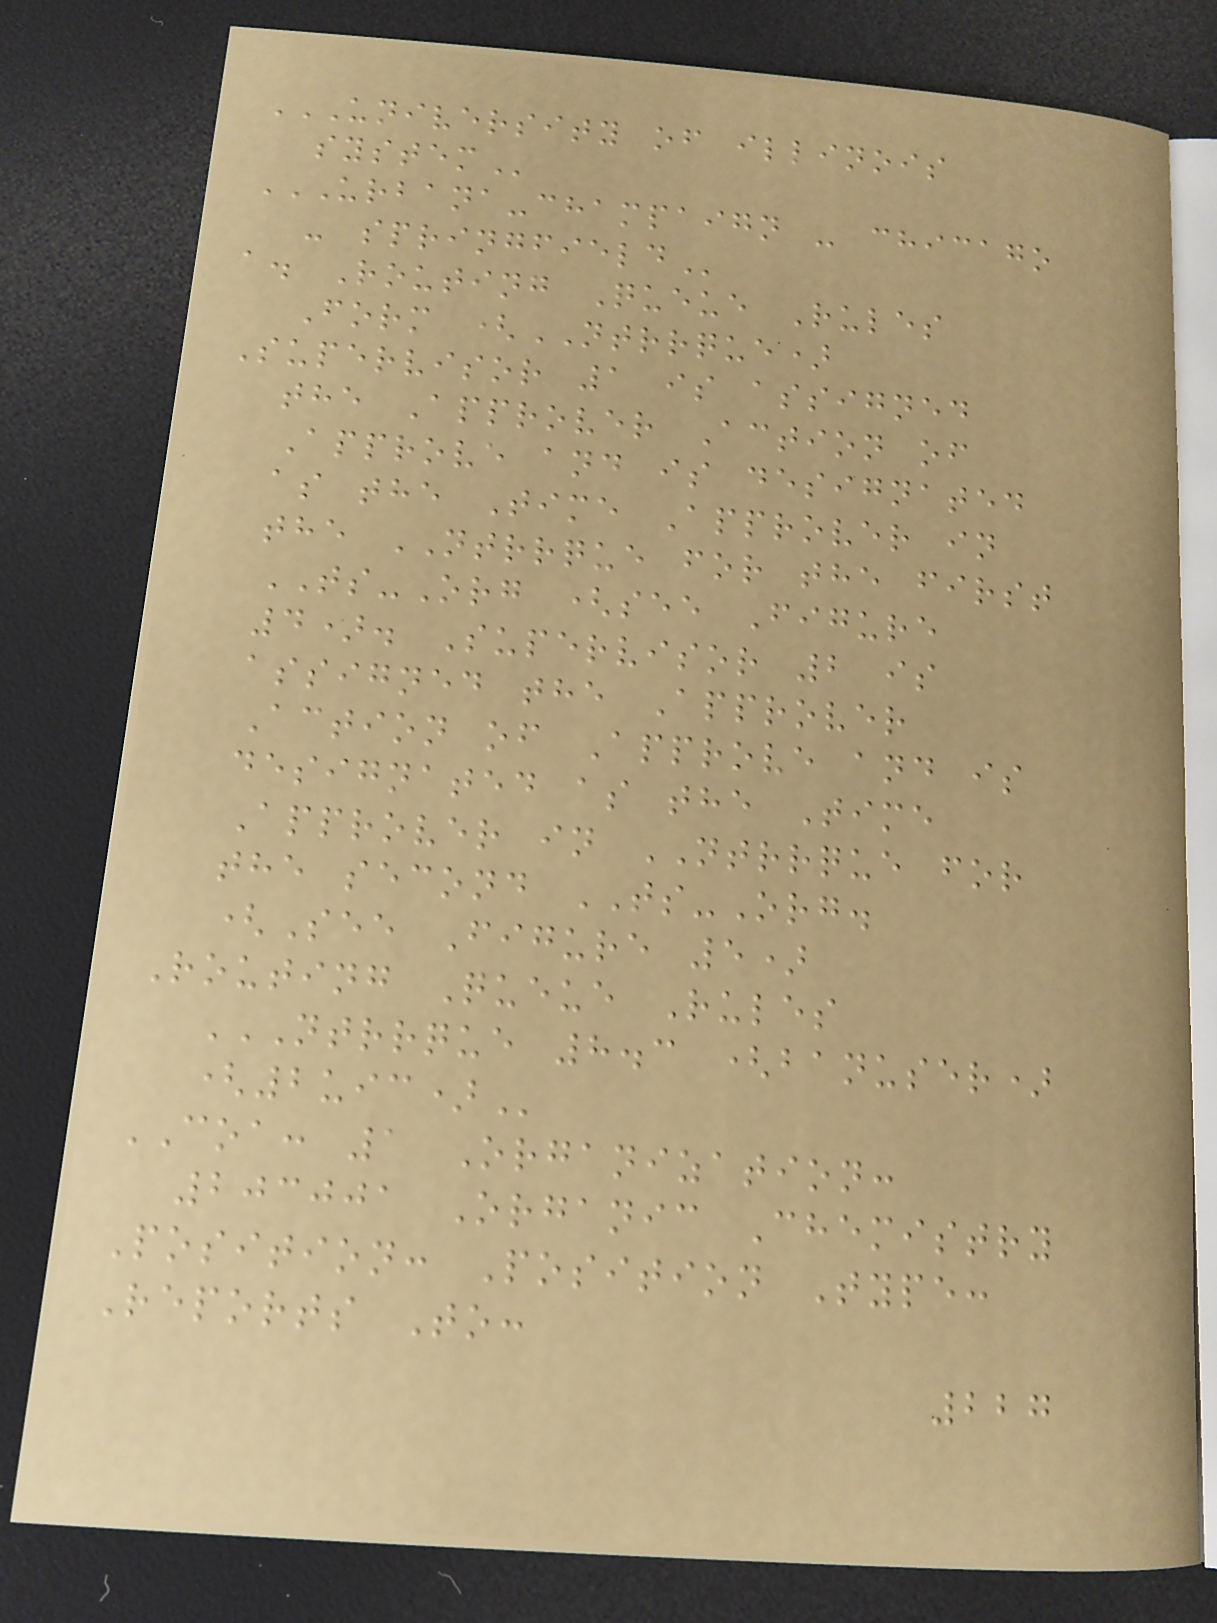UNIVERSITY OF ILLINOIS
SYSTEM
URBANA-CHAMPAIGN - CHICAGO
- SPRINGFIELD
a. Routing Queue Rules
Form (NTRRQUE)
Supervisor 1 is assigned
the Approver Action of
Approve and is designated
as the Time Approver in
the NTRRQUE for the first
TS-Org (see Figure
4). Supervisor 2 is
assigned the Approver
Action of Approve and is
designated as the Time
Approver in NTRRQUE for
the second TS-Org.
(See Figure 5)
Routing Queue Rules
NTRRQUE 8.3 (BANUSER)
(2UIC)
COA: 1 Organization:
203001 Organic Chemistry
Position: Position Type:
Reports To:
227
